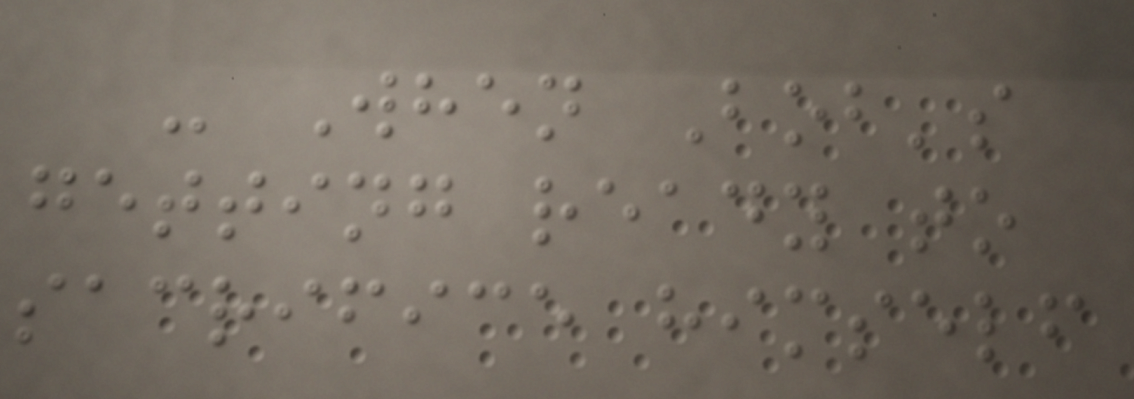- When Bob's
getting ready to
sacrifice himself
